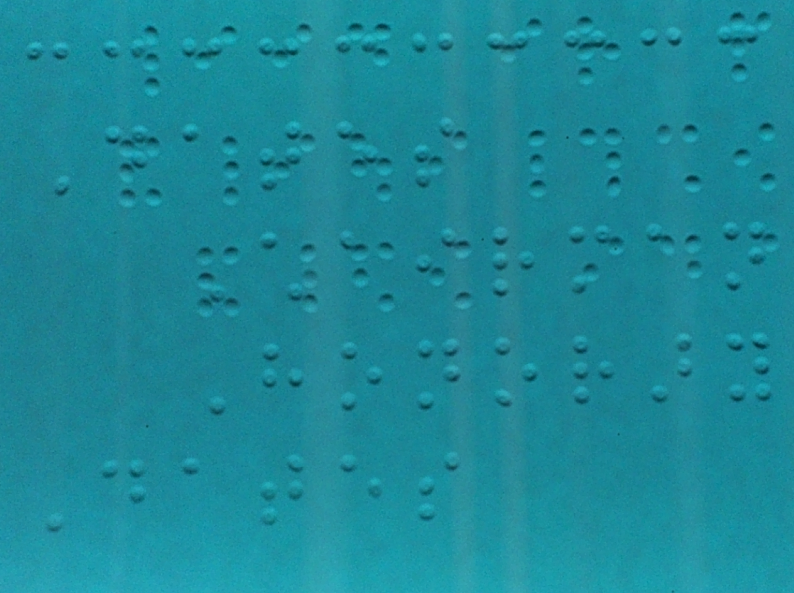Dates
Chairman
Honorary
Dates
